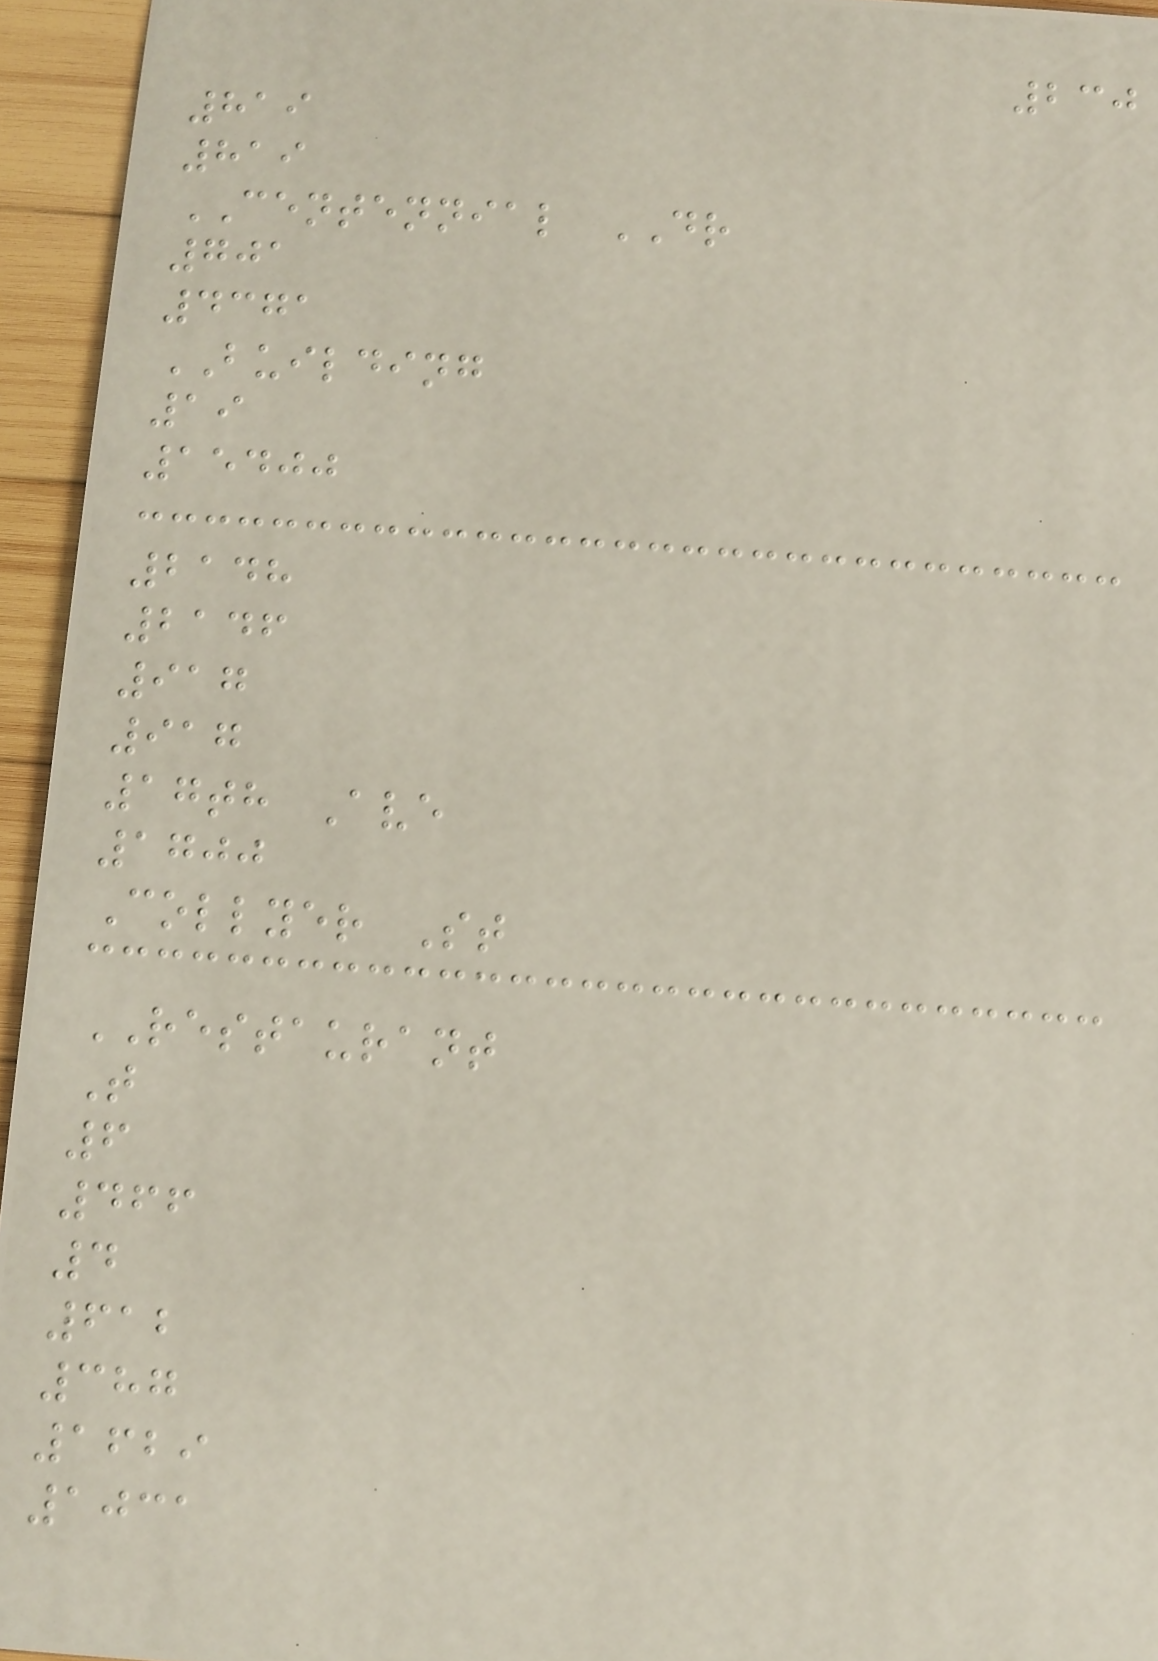230
819
819
CENTENNIAL DR
701
4371
BUILDING
19
15400
2148
2146
917
917
17th Ave
1700
Collyer St
RESTAURANT
T
6
466
4
612
387
1629
1031
